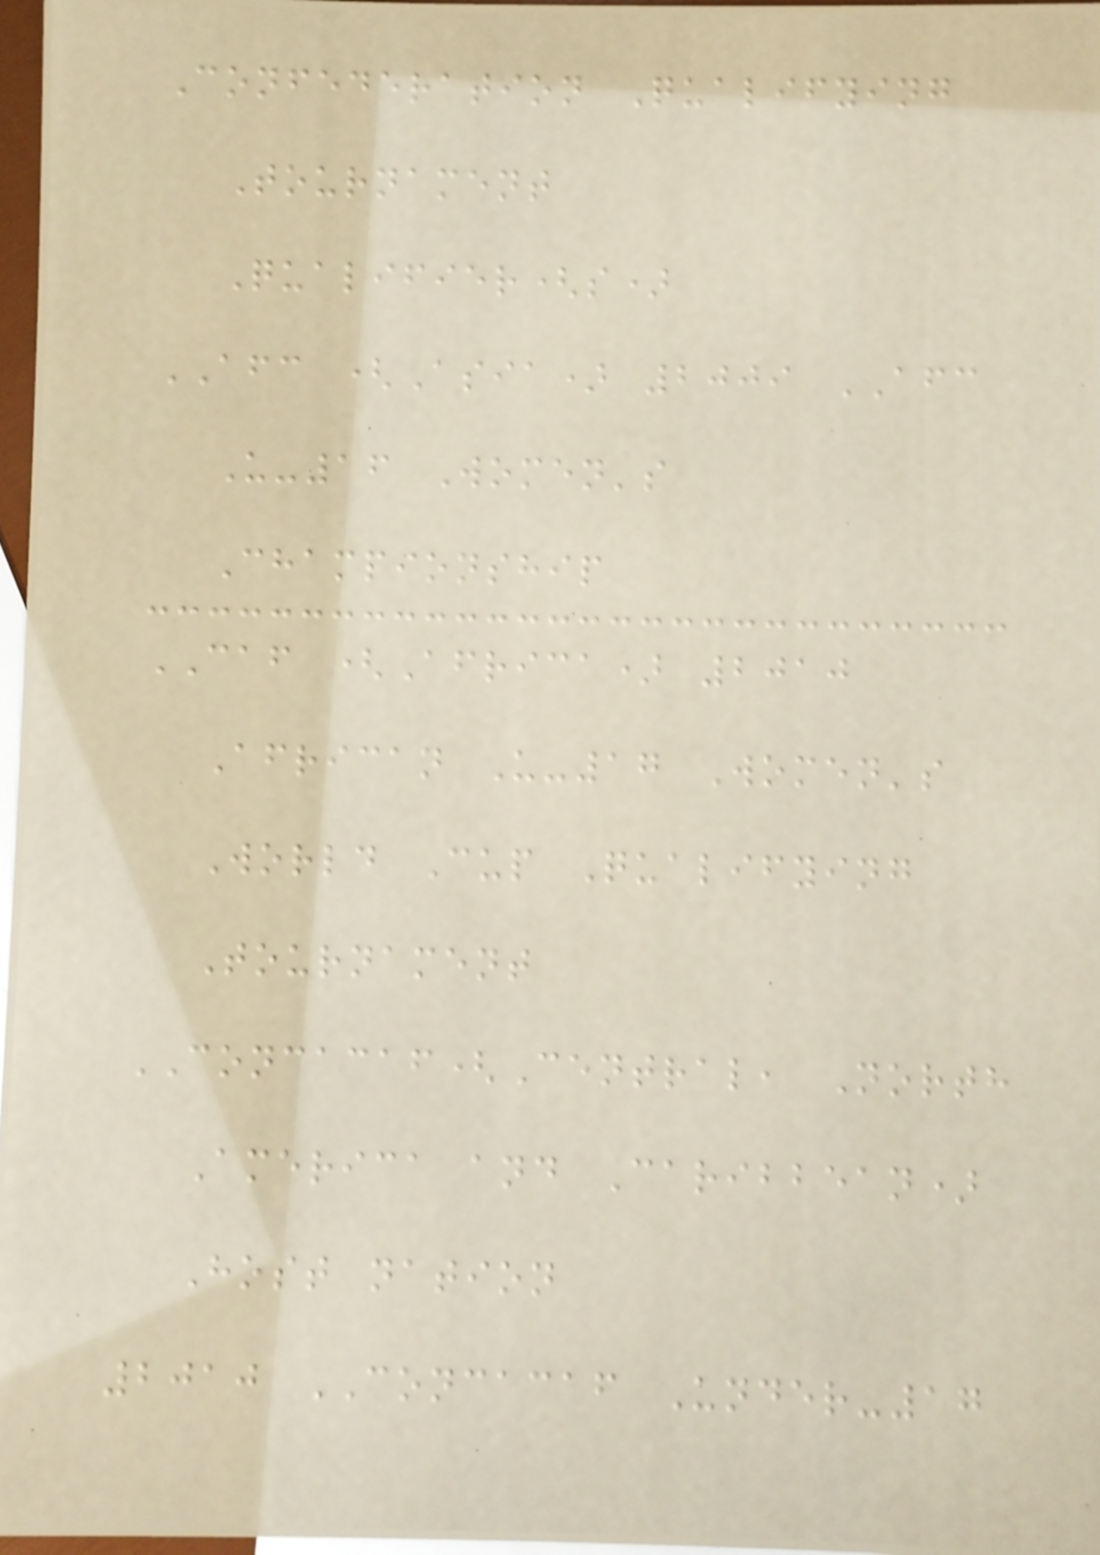Confederation Qualifying
Tournament
Qualifier(s)
AFC (Asia) 2009 AFC
U-16 Women's
Championship
CAF (Africa) 2010
African U-17 Women's
World Cup Qualifying
Tournament
CONCACAF(Central, North
America and Caribbean)
Host nation
2010 CONCACAF Under-17
